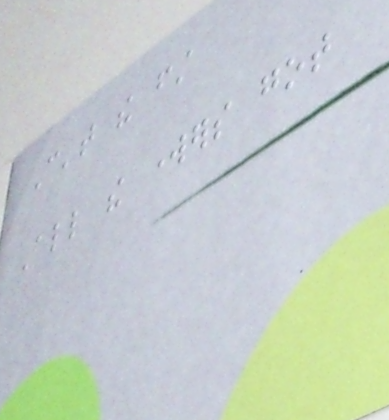Can't the first
All the workers got
